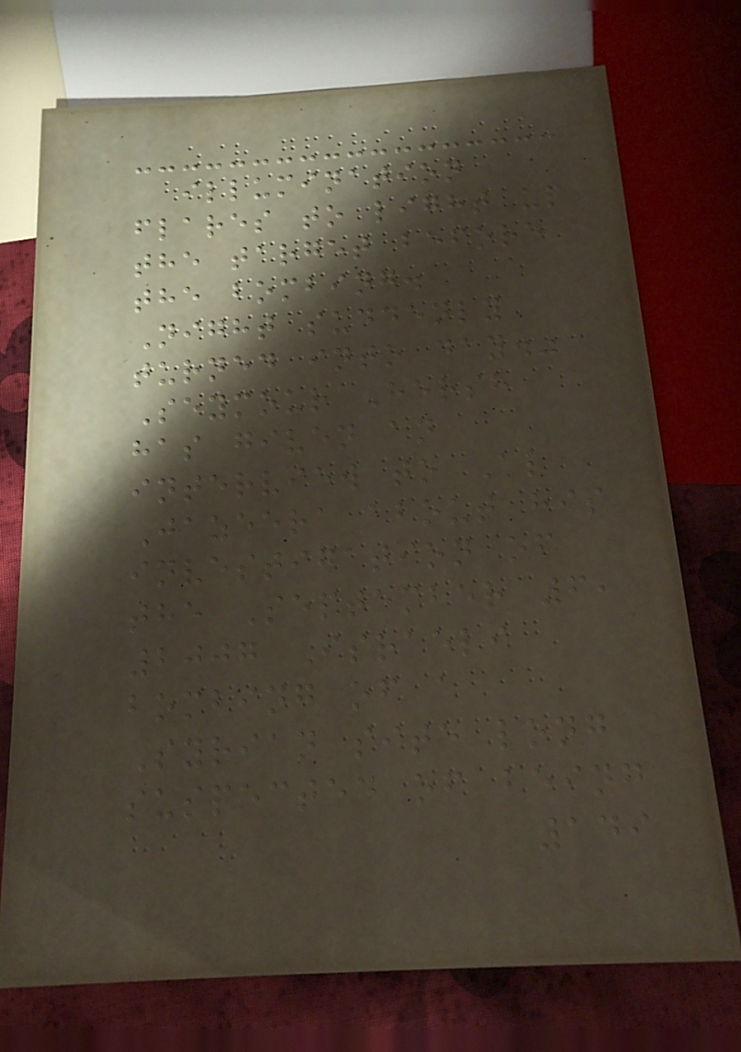illumination
flares to light up
the target before
the bombing.
Night suddenly
turned into day."
Seymour Hersh
has given an
interview to Al
Jazeera about his
investigation of
the September 6,
2007 Israeli
bombing of a
Syrian site long
suspected of being
149
